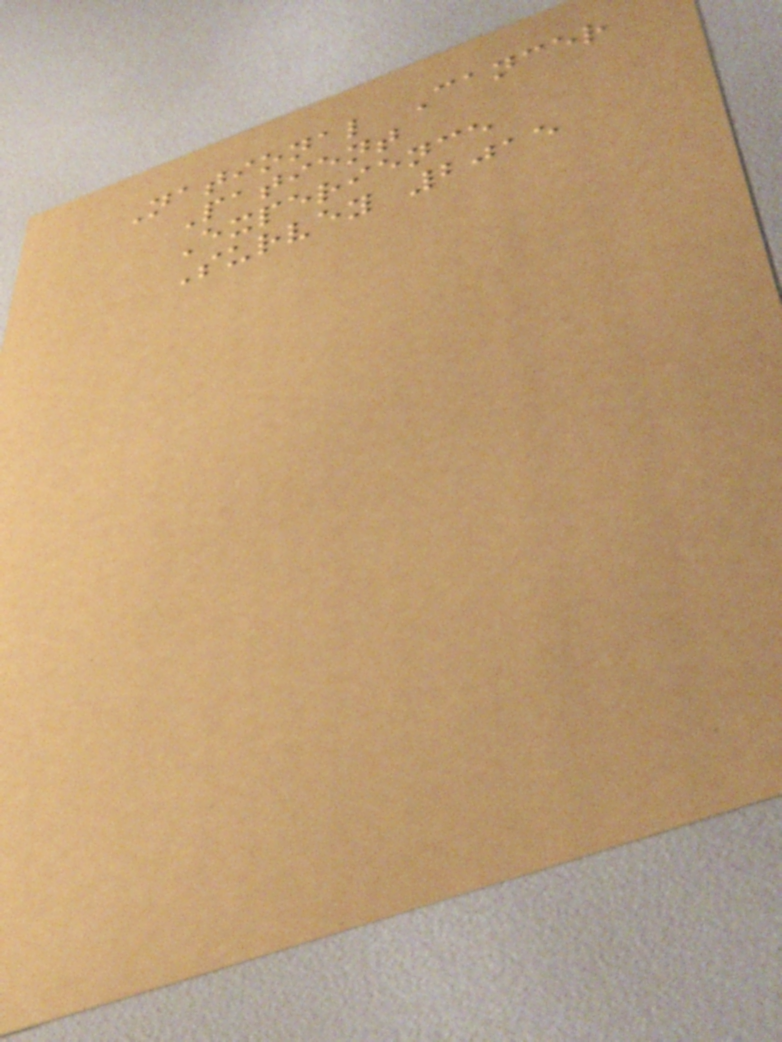National Cancer
Patient
Experience
Survey 2015
